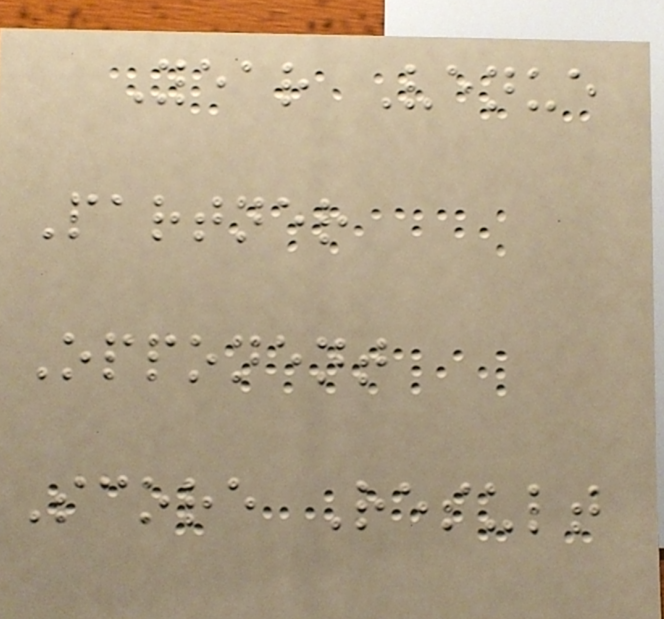Year Venue
Partner
Opponent
Score Result
